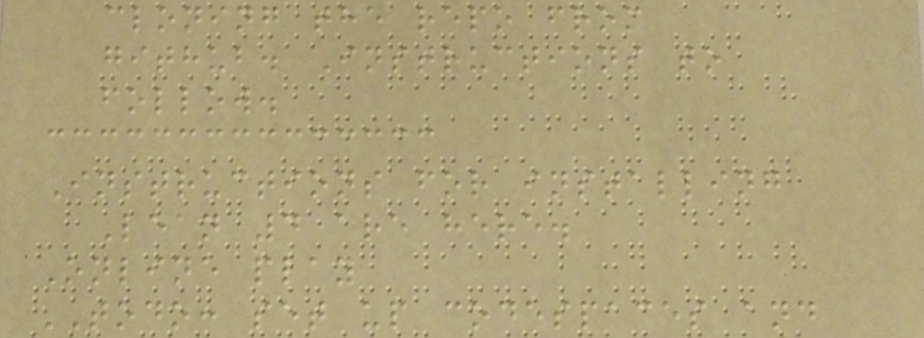cloning the repo from
github. Instructions to
follow.
Instructions for installing
Lean 4 are here.
Online play
TODO: set up codespaces and
